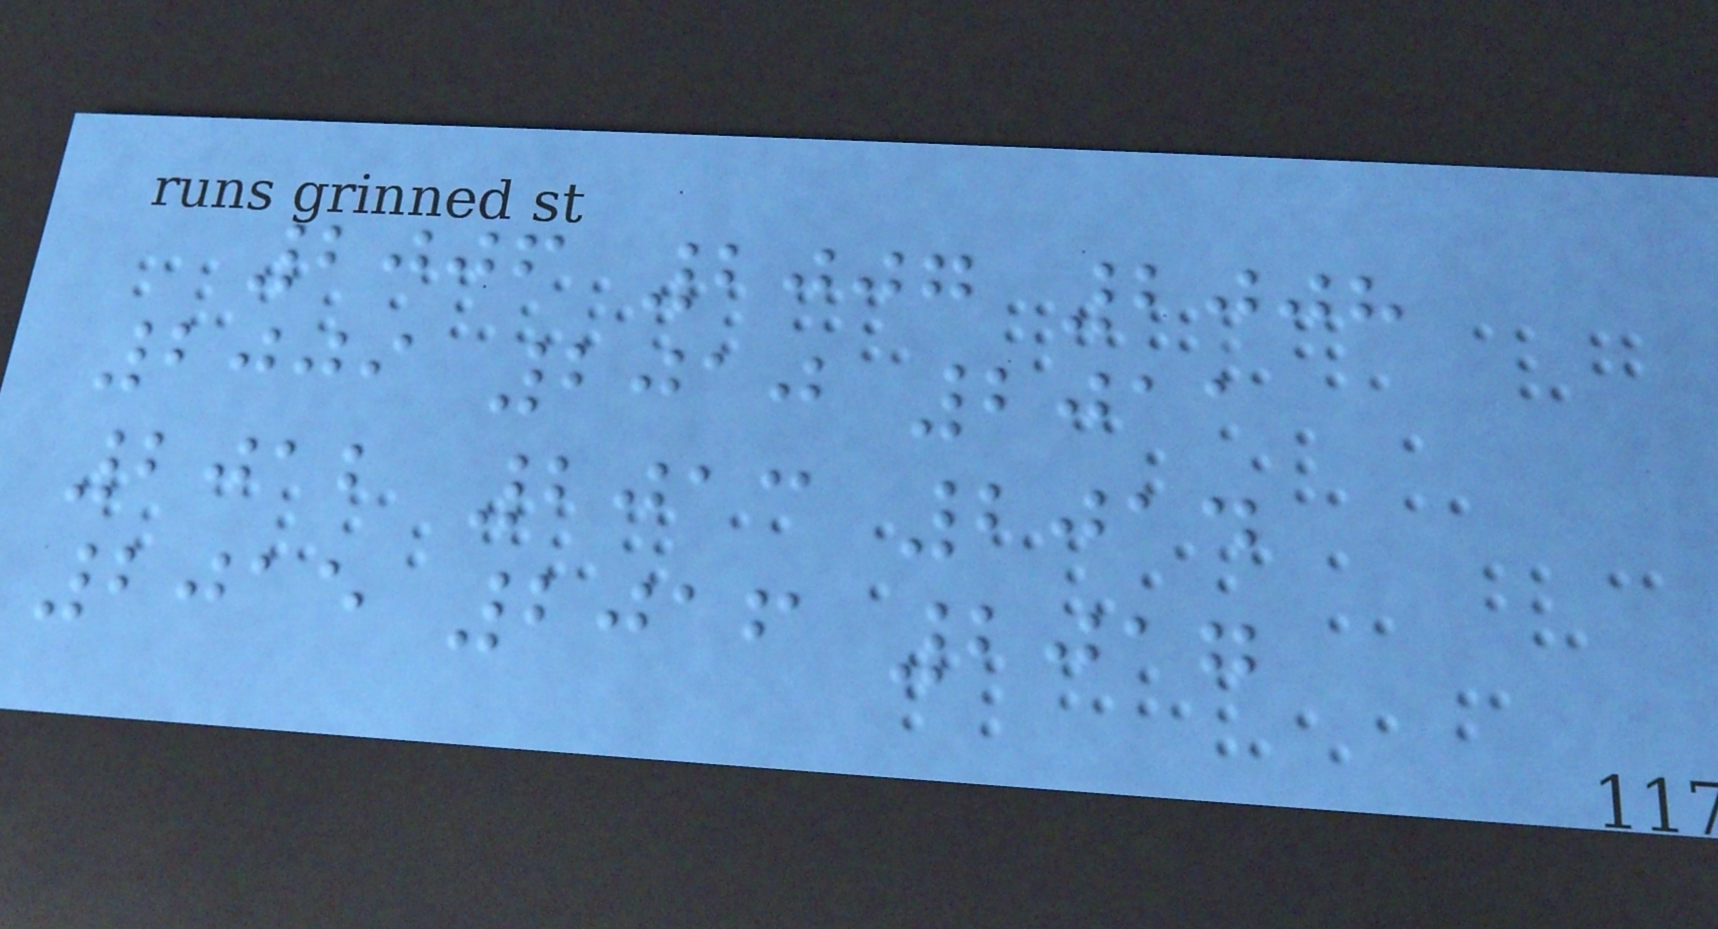2006 2007 2008
2009 2010 2011
2012 2013 2014
2015 2016 2017
